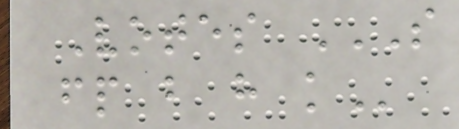Votes S
FP B H K
